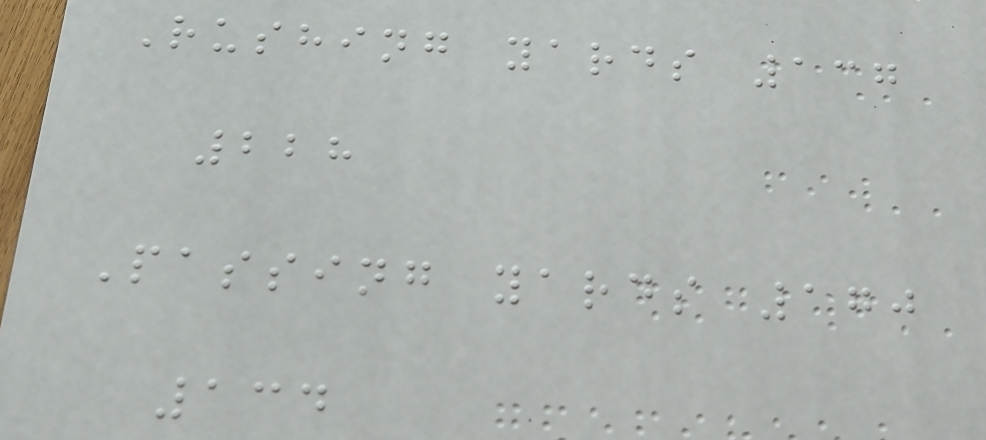Rushing yards 137
228
Passing yards 170
134
